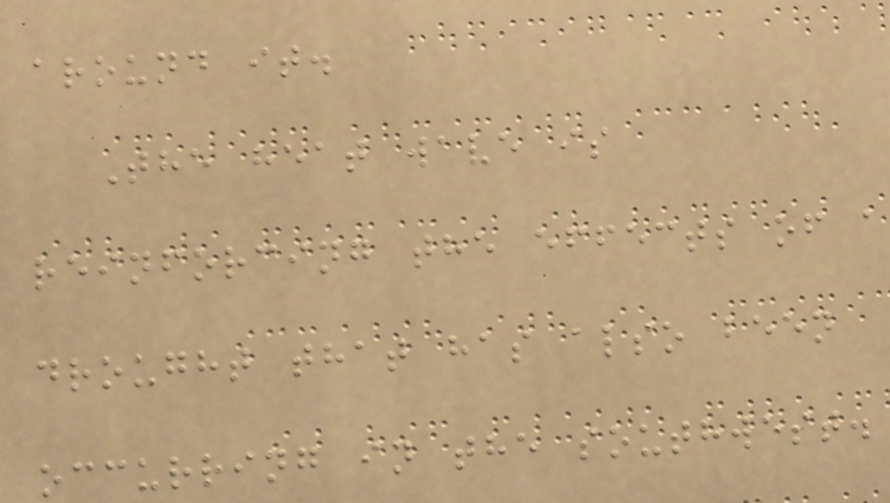around it.
The heat wave is
reinforcing the effects of a
drought that has also been
occurring in the southwest.
